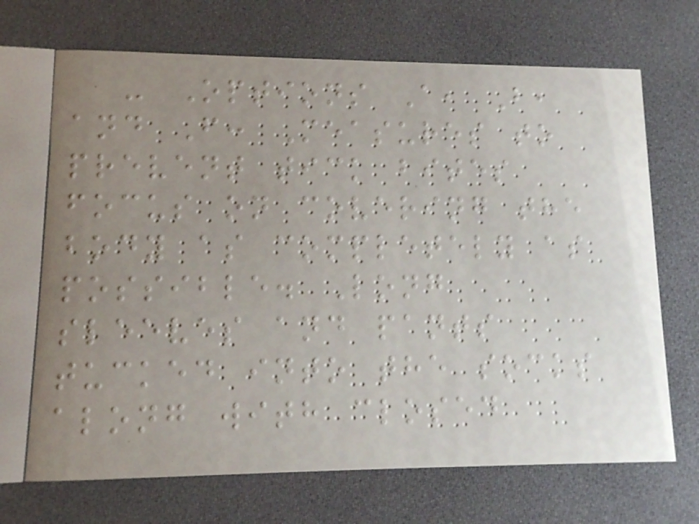- Options A, B,
and F: Measures to
prevent tick bites
focus on covering the
body as completely as
possible. Long
sleeves and pants
tucked into the socks
along with closed
